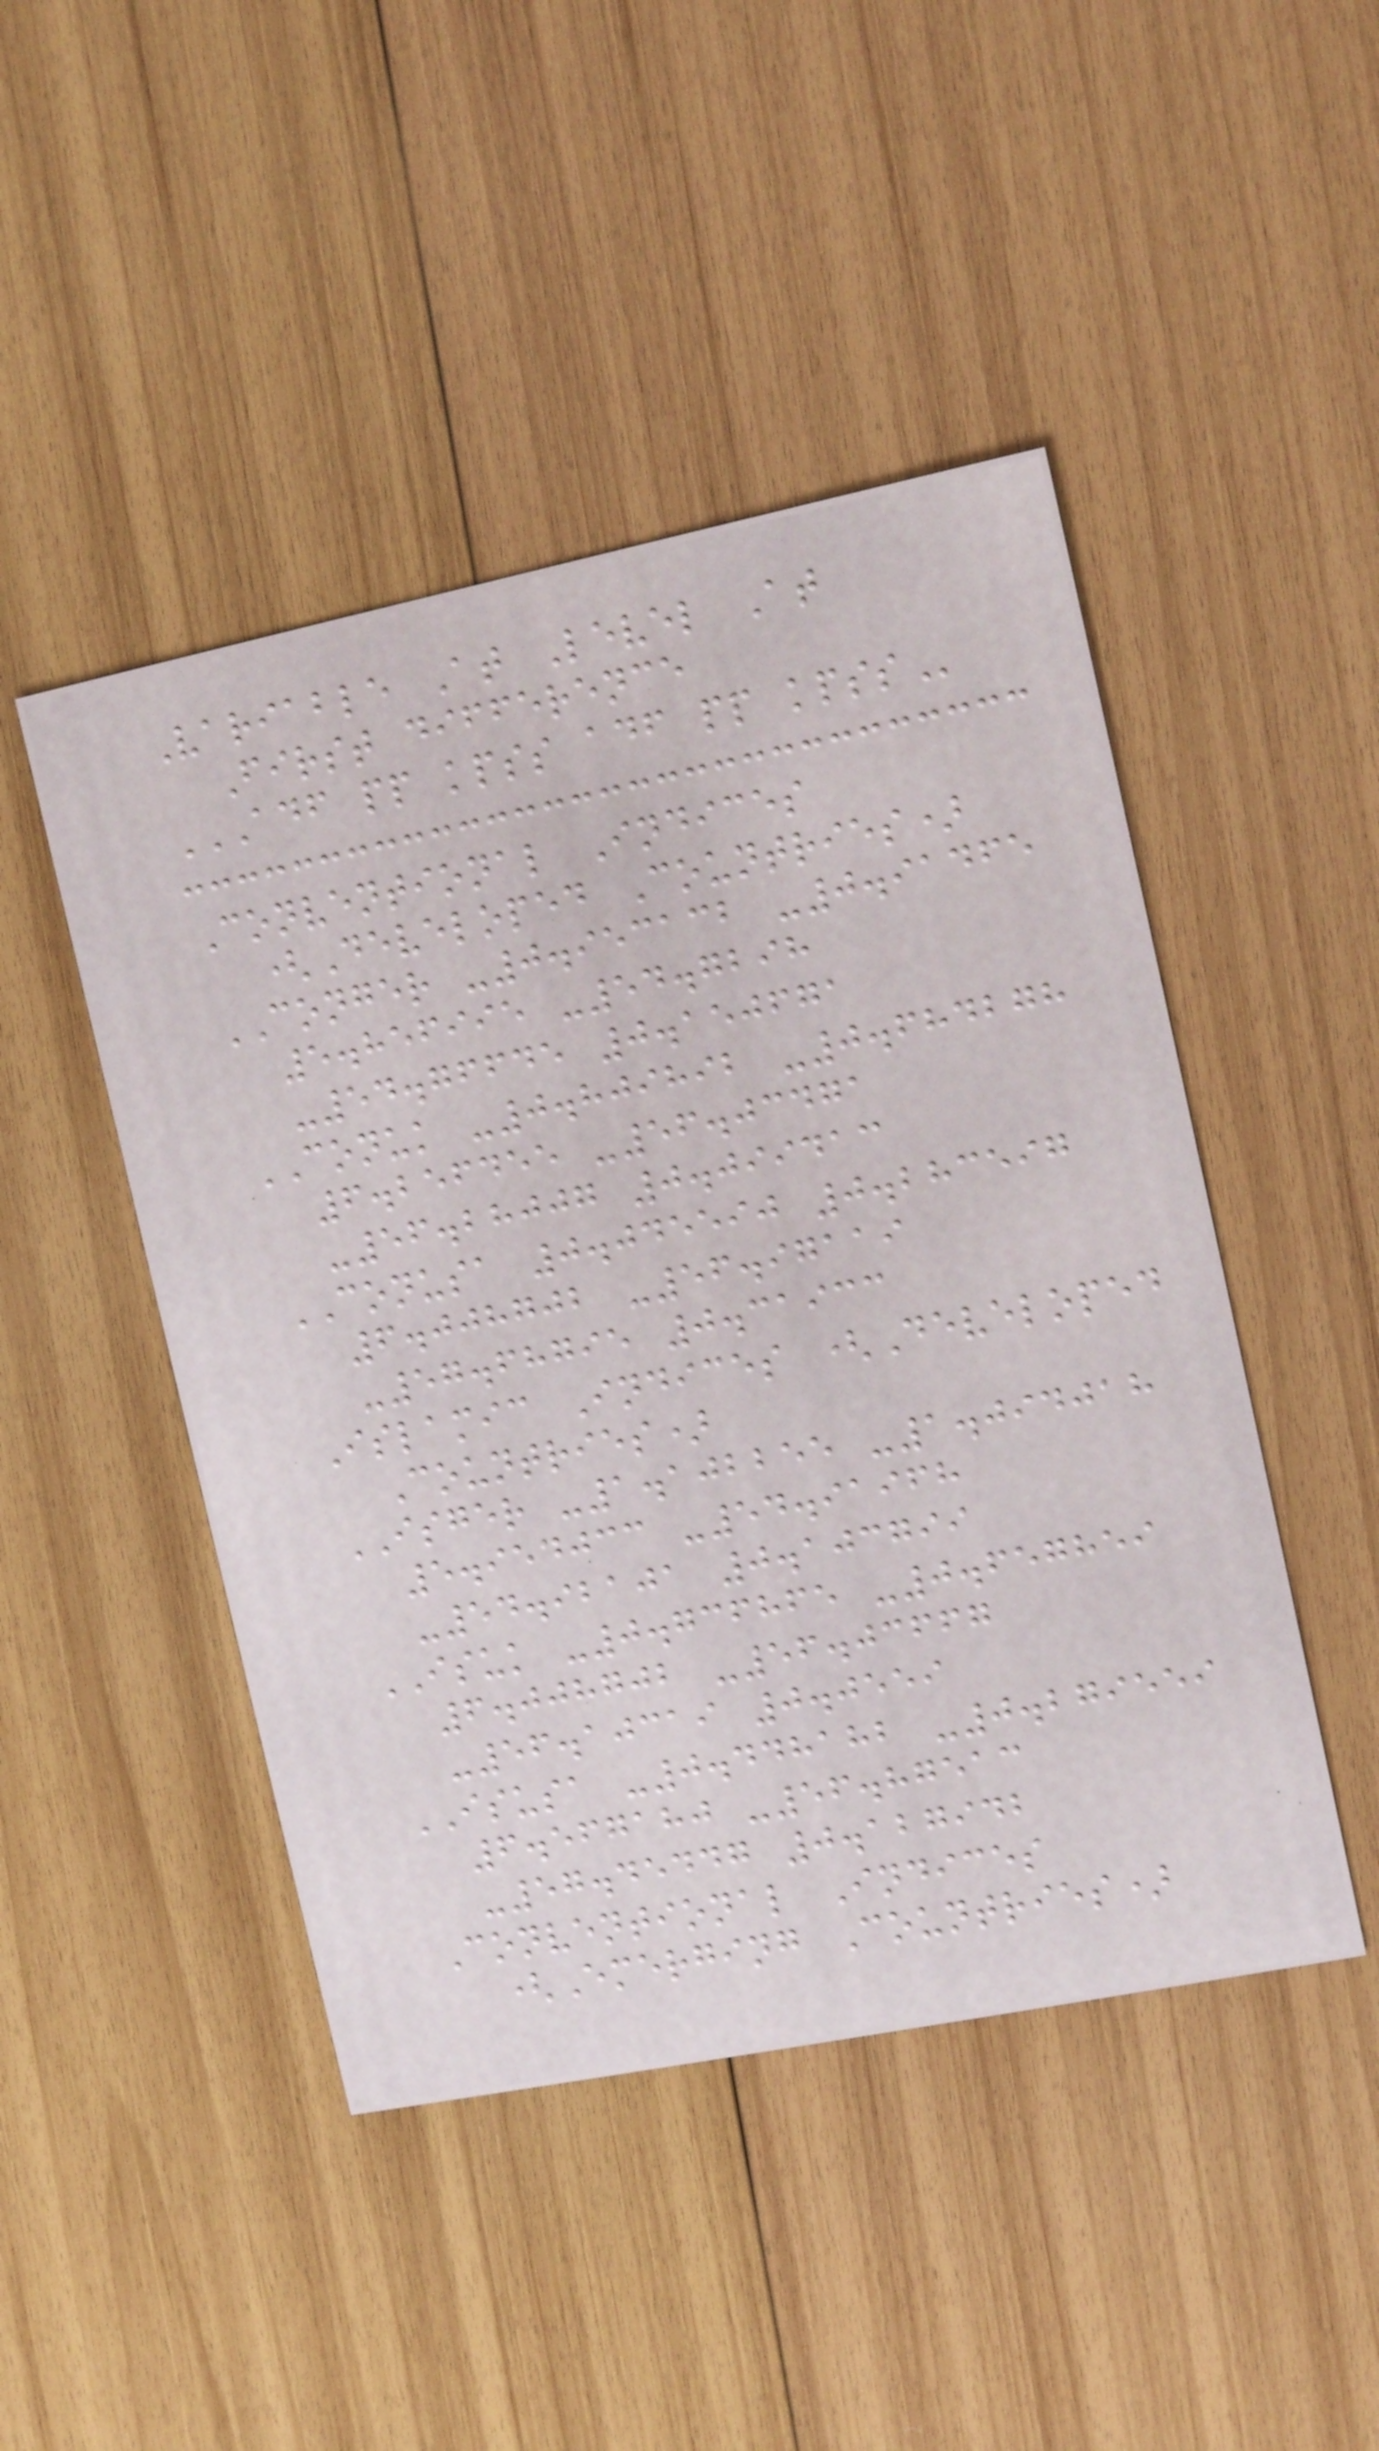Variable At Level At
First difference
ADF PP KPSS ADF PP KPSS
Conventional Indices
(Developed Countries)
CONGER -0.953132 -0.91465
5.856995 -54.7298
-54.76645 0.150671
CONUK -0.809892 -0.684278
6.256455 -56.03471
-56.28007 0.099413
CONUSA 0.045590 0.283597
6.008702 -56.97119
-57.68795 0.31933
Islamic Indices (Developed
Countries)
ISGER -1.102255 -1.094018
5.954033 -54.91968
-54.92101 0.103799
ISUK -0.736865 -0.657859
6.008702 -56.03667
-56.10319 0.0559
ISUSA -0.448182 -0.279559
6.567180 -56.87513
-57.45447 0.127942
Conventional Indices
(Emerging Countries)
